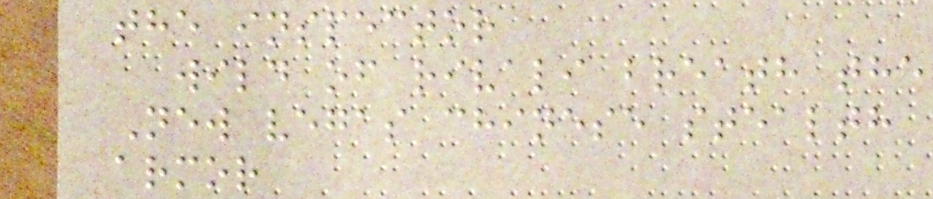the inspector
wild of rivali breath the
New vegas chinese stealth
armor
